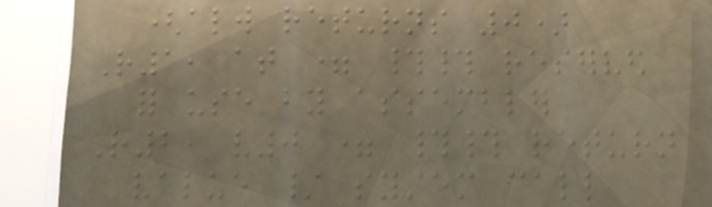(always returns 0)
R1, at = ## reserved
for use by assembler
R2, v0 = ## return
value / system call
